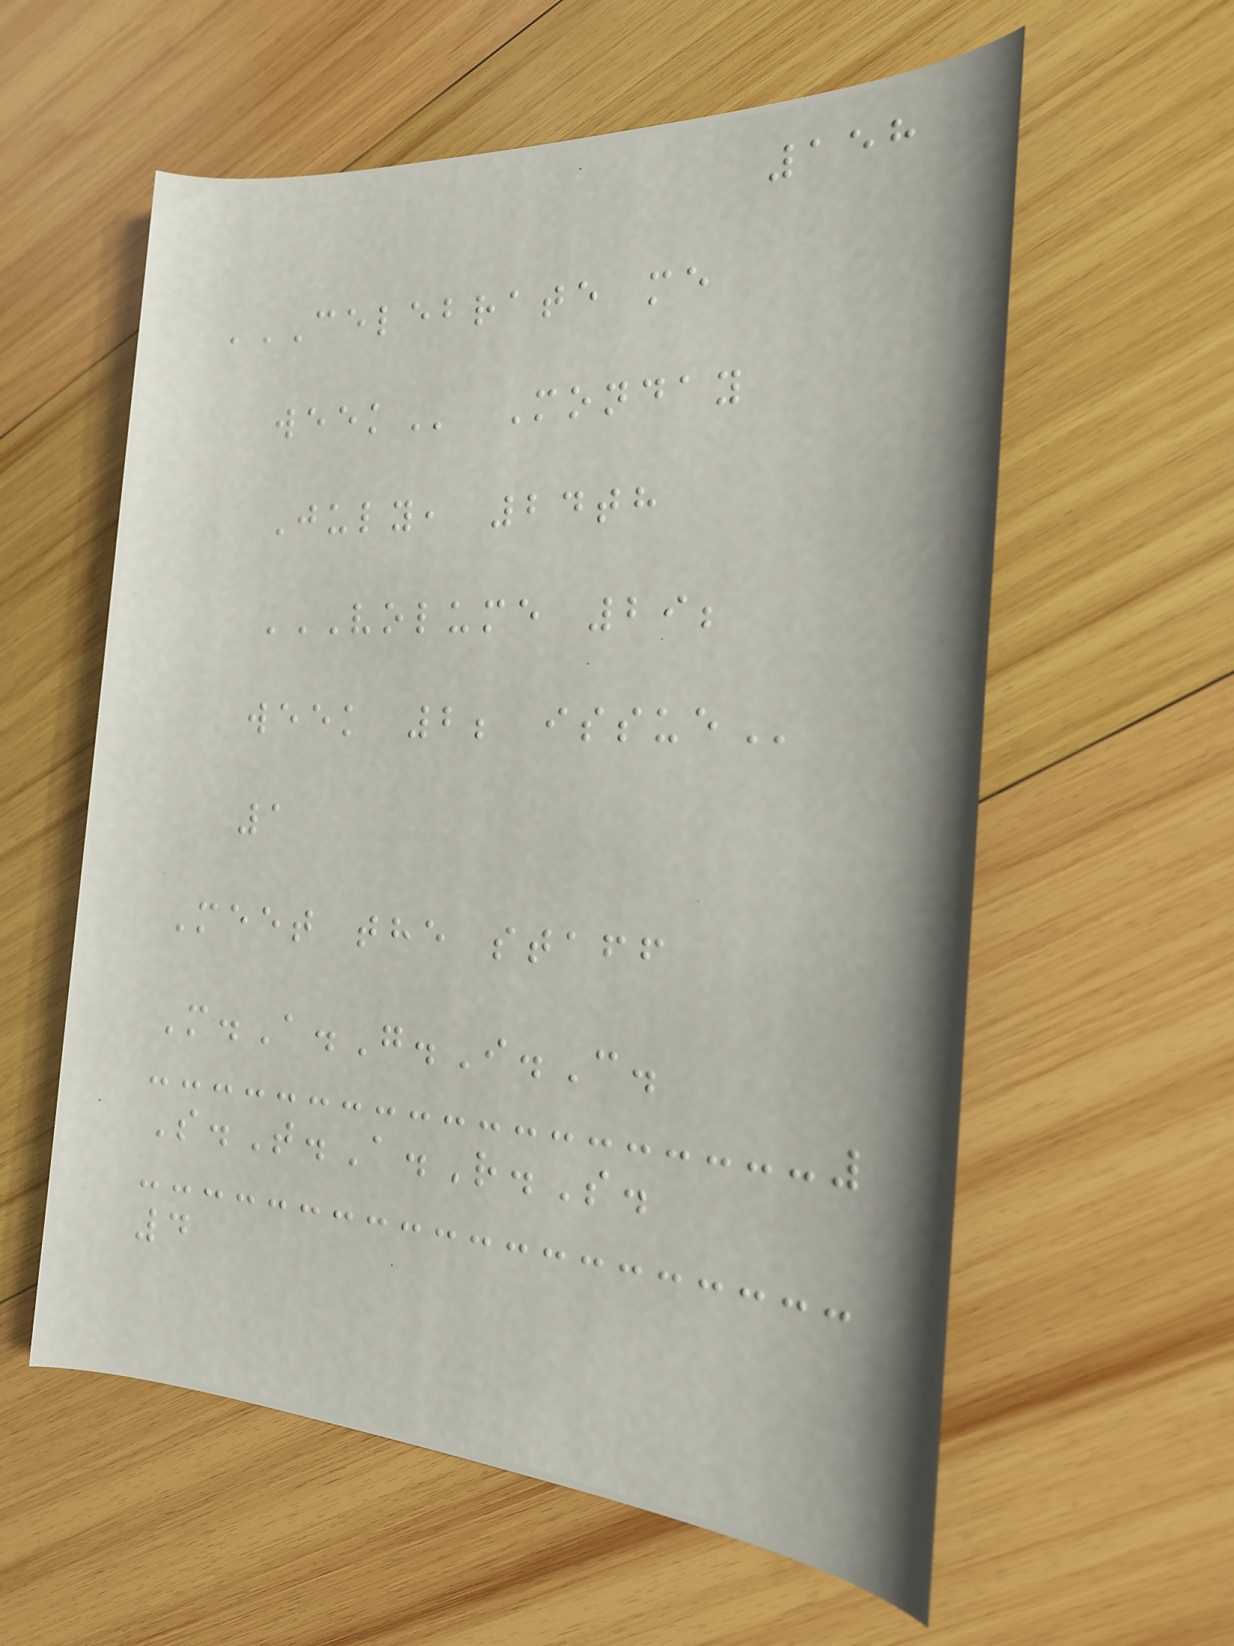158
CELEBRATE ME
WEEK Monday
July, 24th
VOLUME 29;
WEEK 2; ISSUE
1
Meet the staff
M.A.G.I.C.
S.T.A.R.S.
4
